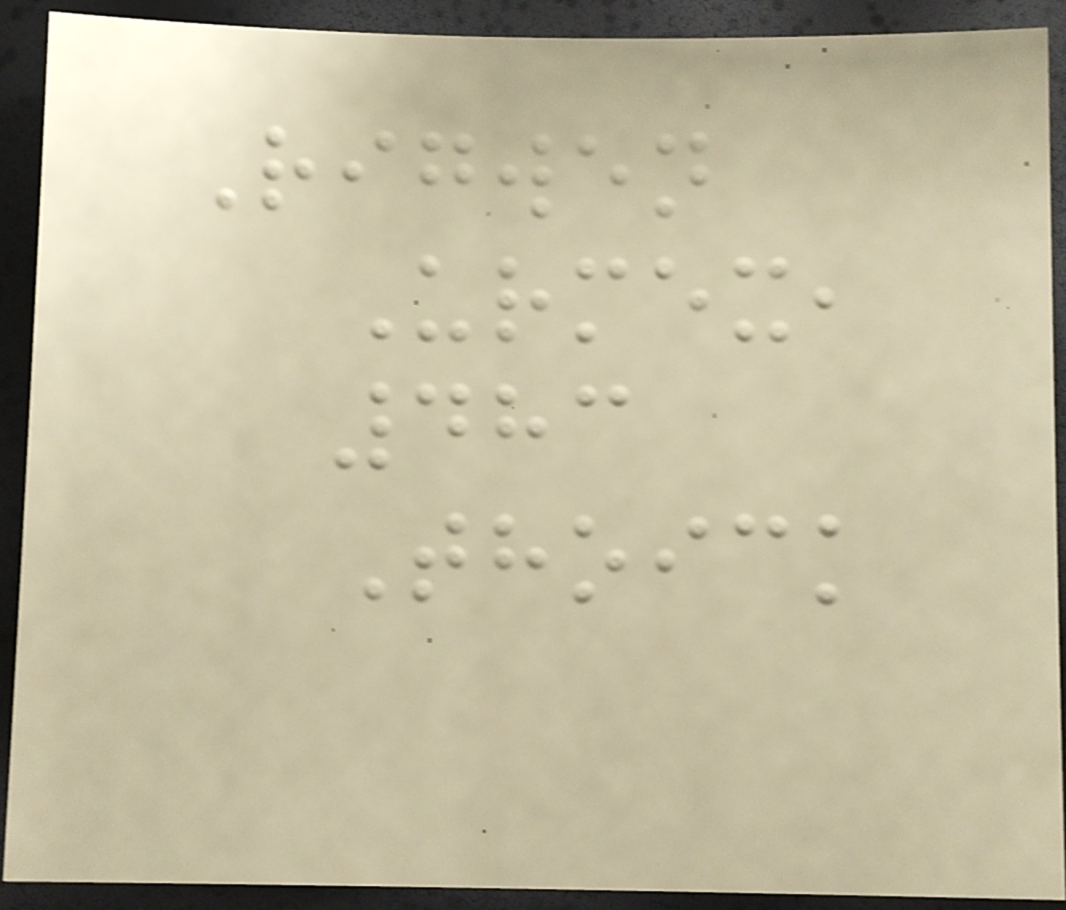Rigwen
Urmex,
483
Thoick
